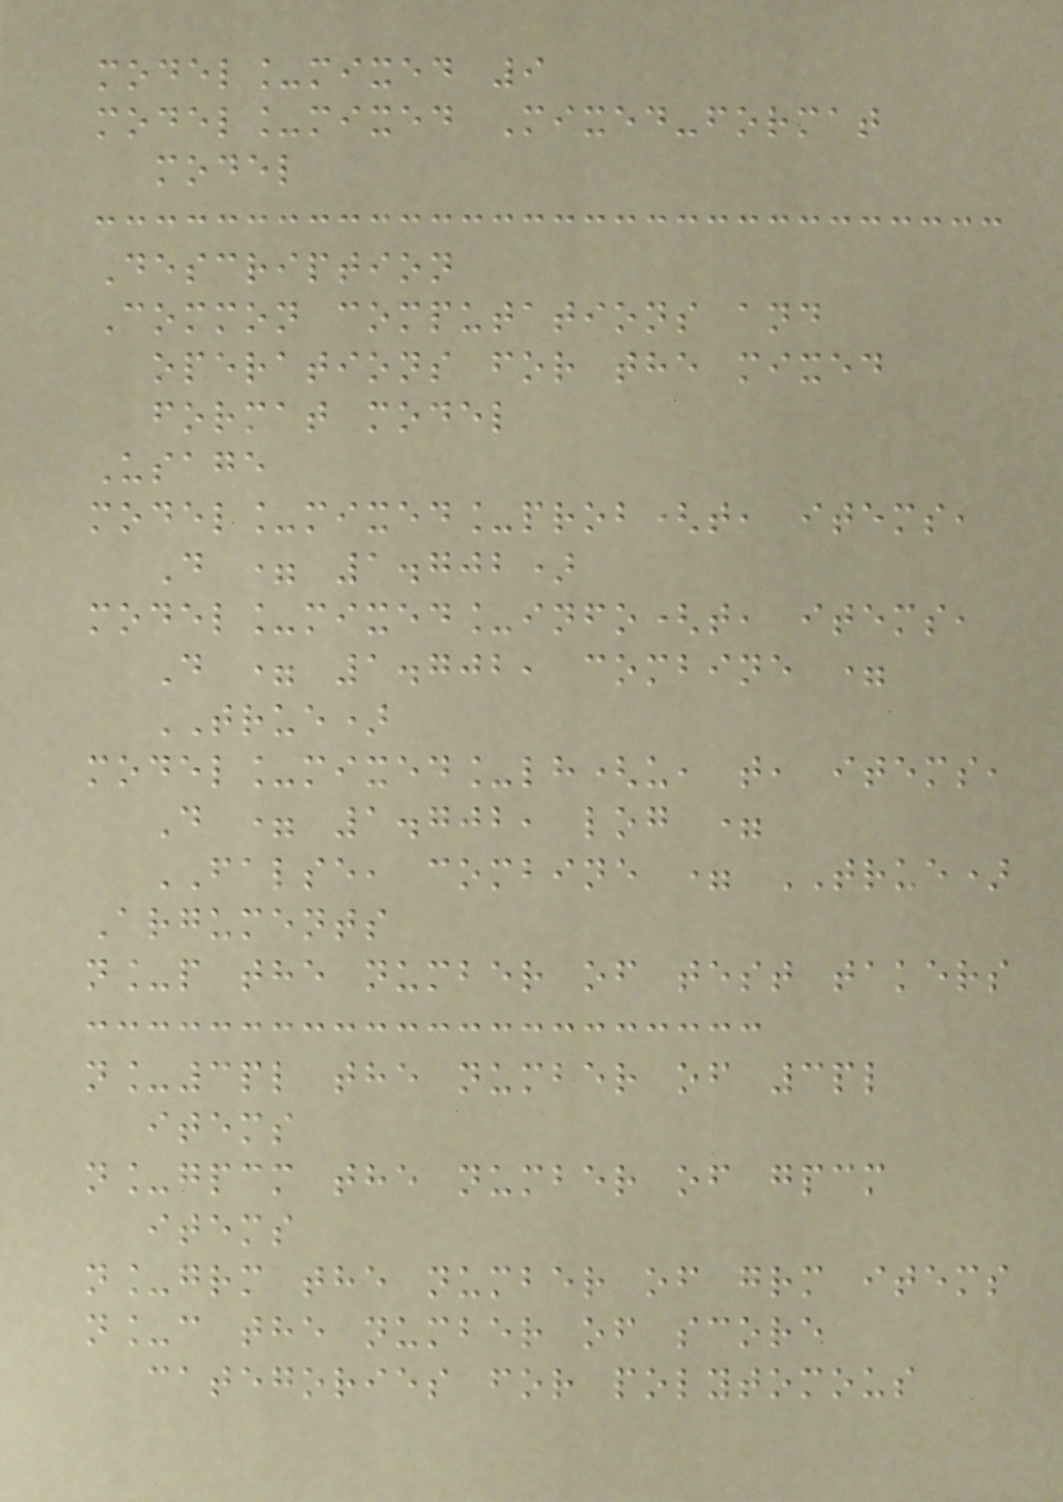model_mixed 9
model_mixed Mixed-format
model
Description
Common computations and
operations for the mixed
format model
Usage
model_mixed_prob(t, items,
D = 1.702)
model_mixed_info(t, items,
D = 1.702, combine =
TRUE)
model_mixed_lh(u, t, items,
D = 1.702, log =
FALSE, combine = TRUE)
Arguments
n_p the number of test takers
n_3pl the number of 3pl
items
n_gpcm the number of gpcm
items
n_grm the number of grm items
n_c the number of score
categories for polytomous
